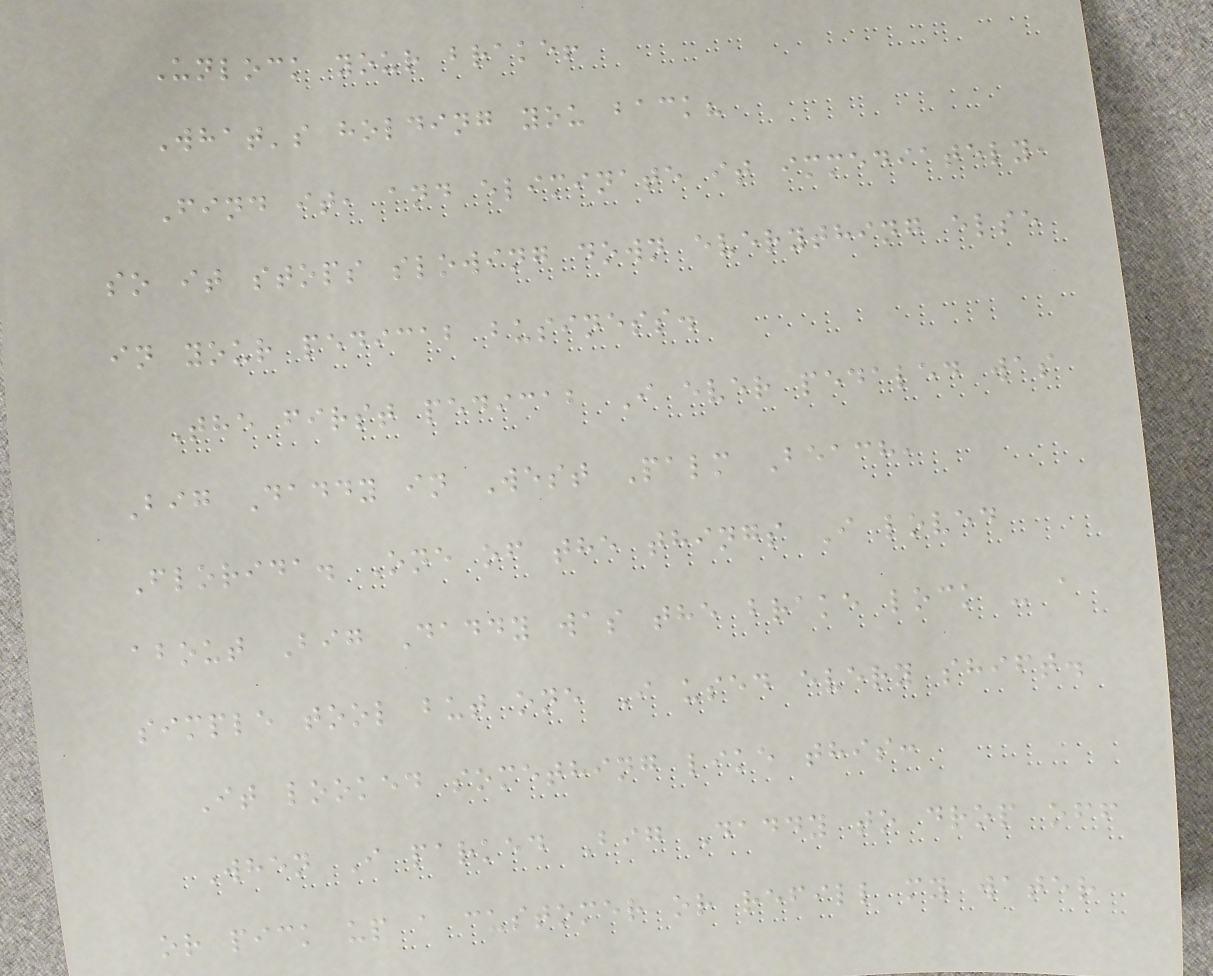Unlock your brake!
What's holding you back?
Find it, and eliminate it immediately,
so it stops slowing down everything else
in your pedicab business.
The first pedicab I ever pedaled was
Big Daddy in West Palm Beach,
Florida. One of the things I loved
about Big Daddy was the brake lock - a
simple tool but one I used every shift.
It looked something like this:
When I parked Big Daddy to drop off
or pick up a customer or refill my water
